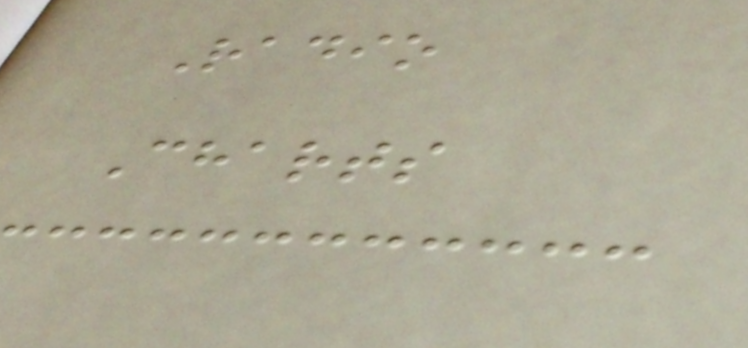Radio
Charts
